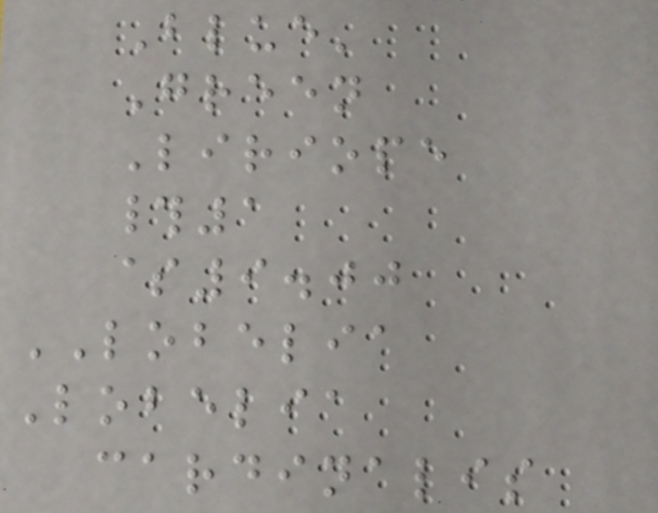Blue'
Green
Liriope
#1
$9.00
LOBELIA
Lobelia
cardinalis
